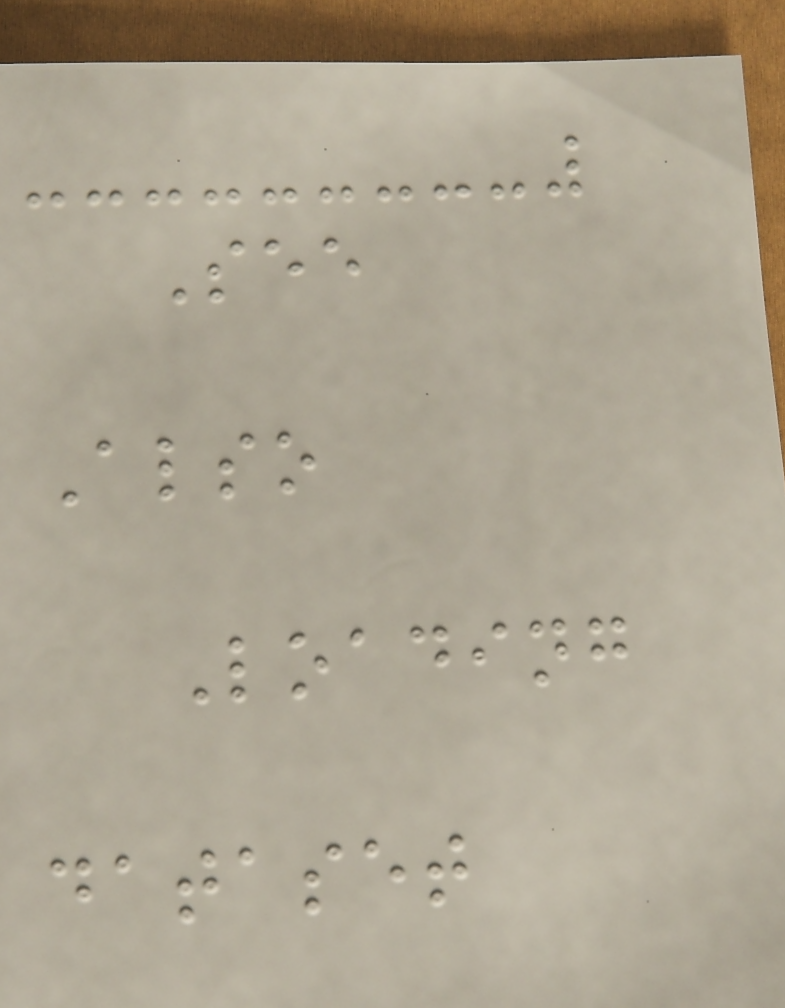See
Also
Loading
dataset
